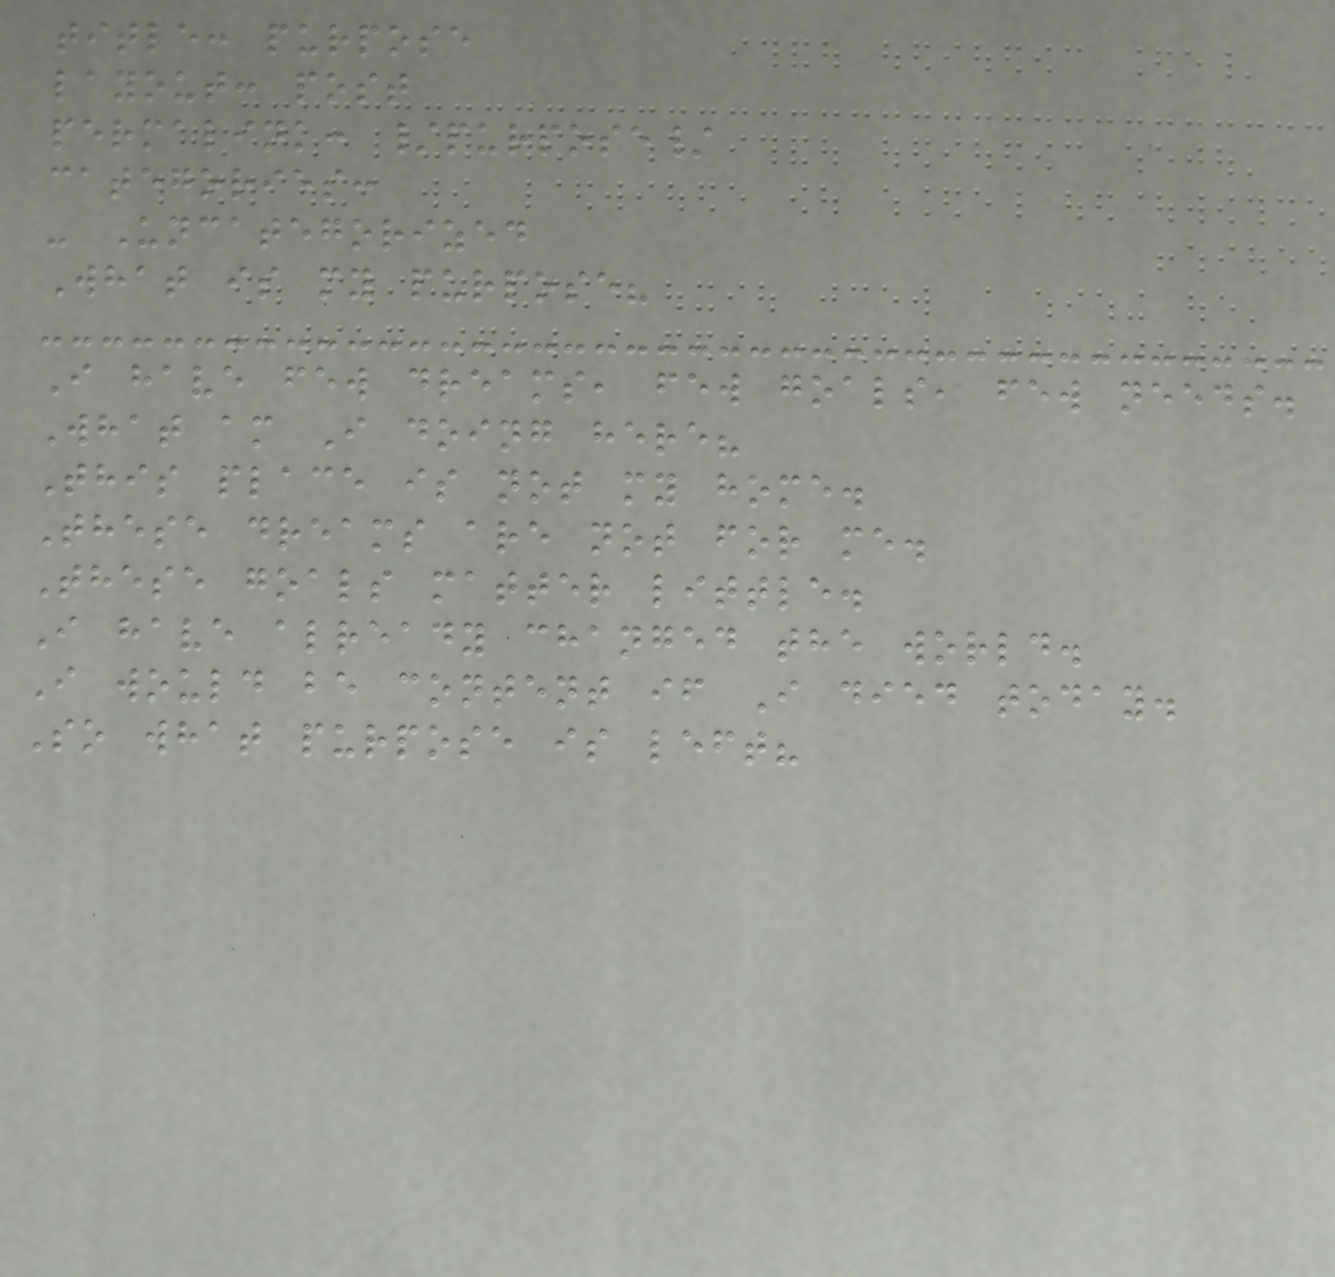title: purpose
layout: post
permalink: /purpose/
categories:
- Uncategorized
What is my purpose?
I have few dreams, few goals, few needs.
What am I doing here?
This place is not my home.
These dreams are not for me.
These goals matter little.
I have already changed the world.
I would be content if I died today.
So what purpose is left?
